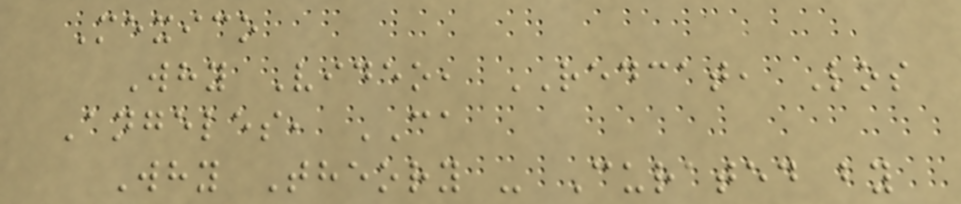Mexico
Why Video, REDCAT, Los
Angeles, CA
Why Theory - Curated by
